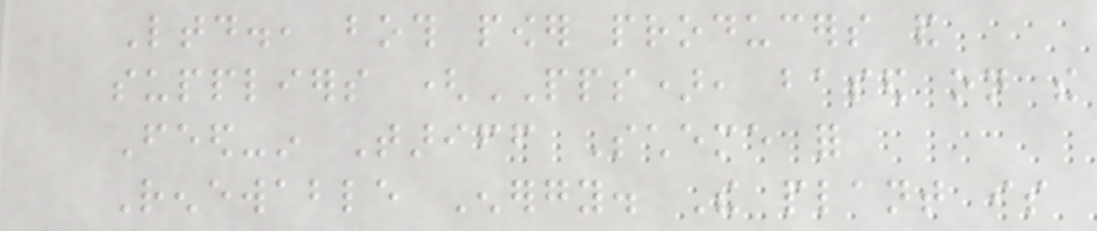Ltd., both power producers and
suppliers (PPS), based on the
Feed-in Tariff Scheme for
Renewable Energy. The plant is
